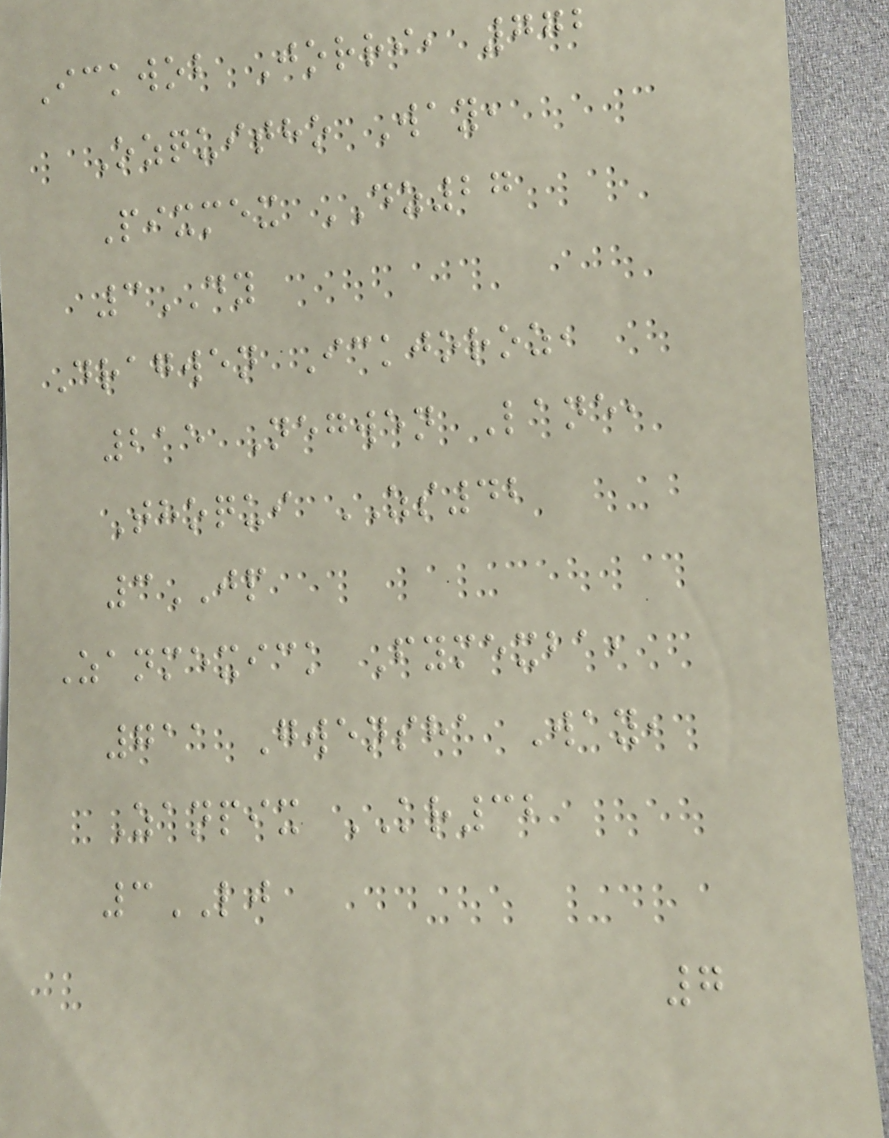Ickwob Jorri, 772
Ozquitho Way,
Pixmex DZ27
3DY
Dragwen Ickjoroz,
215 Negwen Lane,
Thoqui ZS42
3JP
Zanmexick Fymexba,
711 Gwensha Way,
Zanpix KR32
3LJ
7
